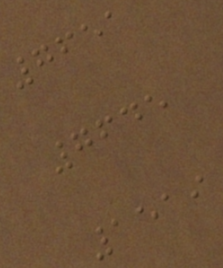7651
7645
1519
